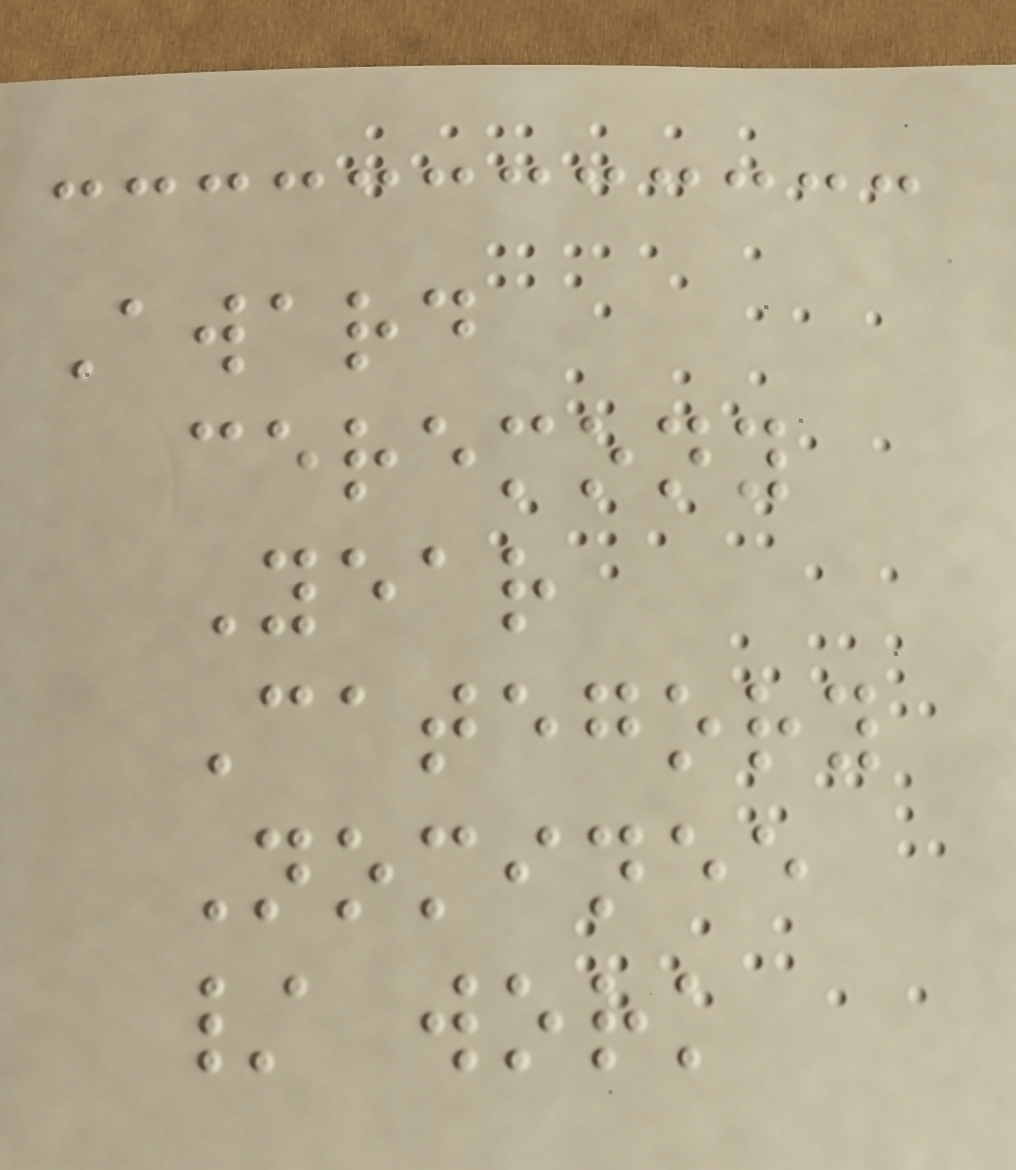Award
ceremony
Year
Category
Nominee
/ work
